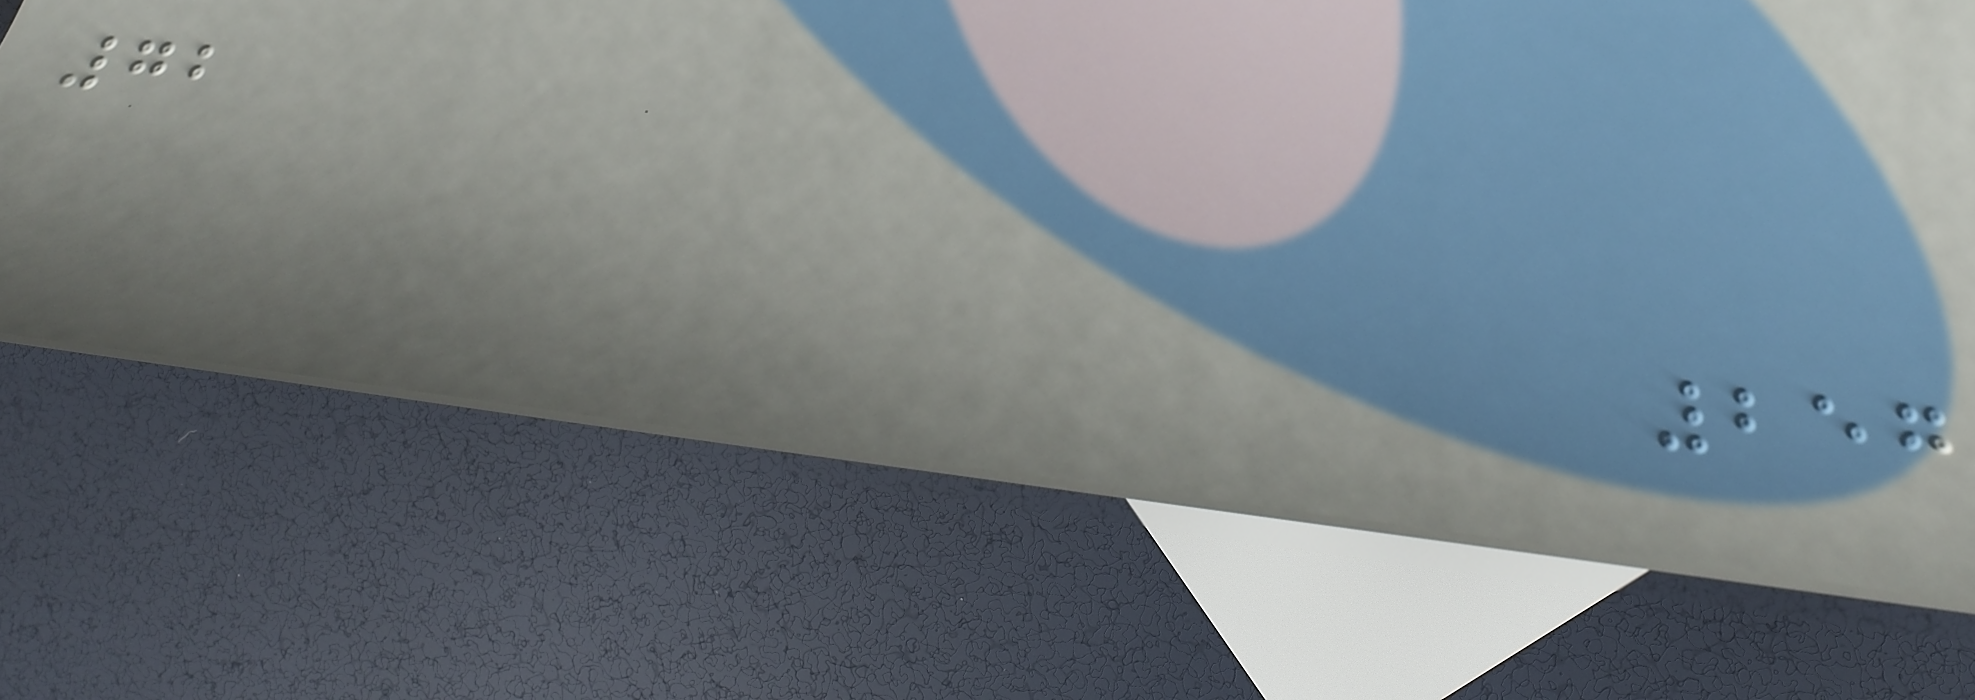72
257
